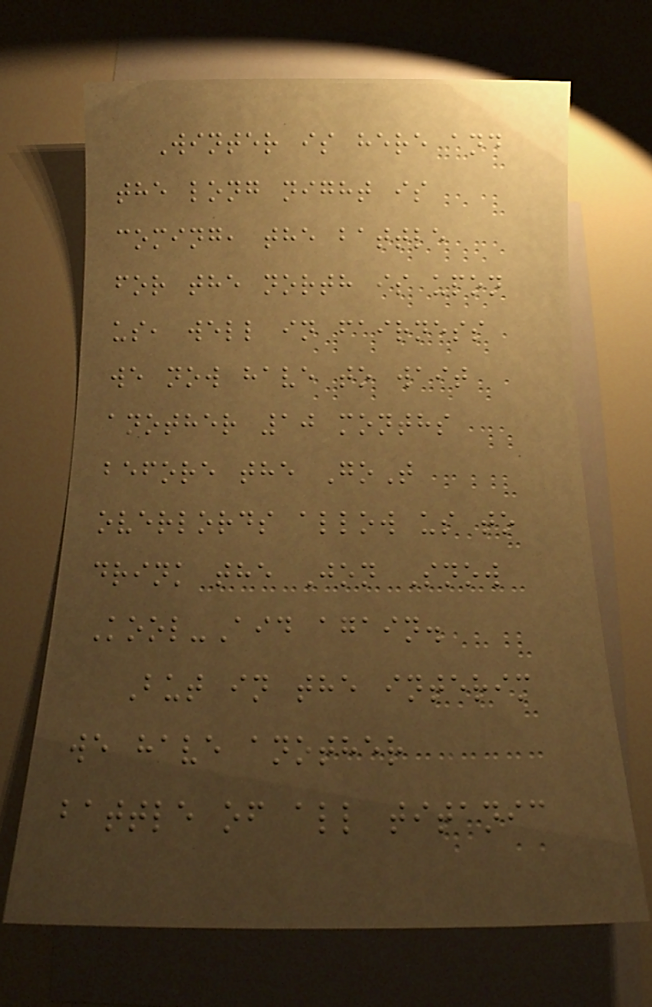Winter is here and
the long night is
coming, the battle
for the north is upon
us, well in fairness
we now have to wait
another 10 months
before the GoT
overlords allow us to
drink the Jon Snow
Kool-Aid again.
But in the interim
we have another
battle of all titanic
